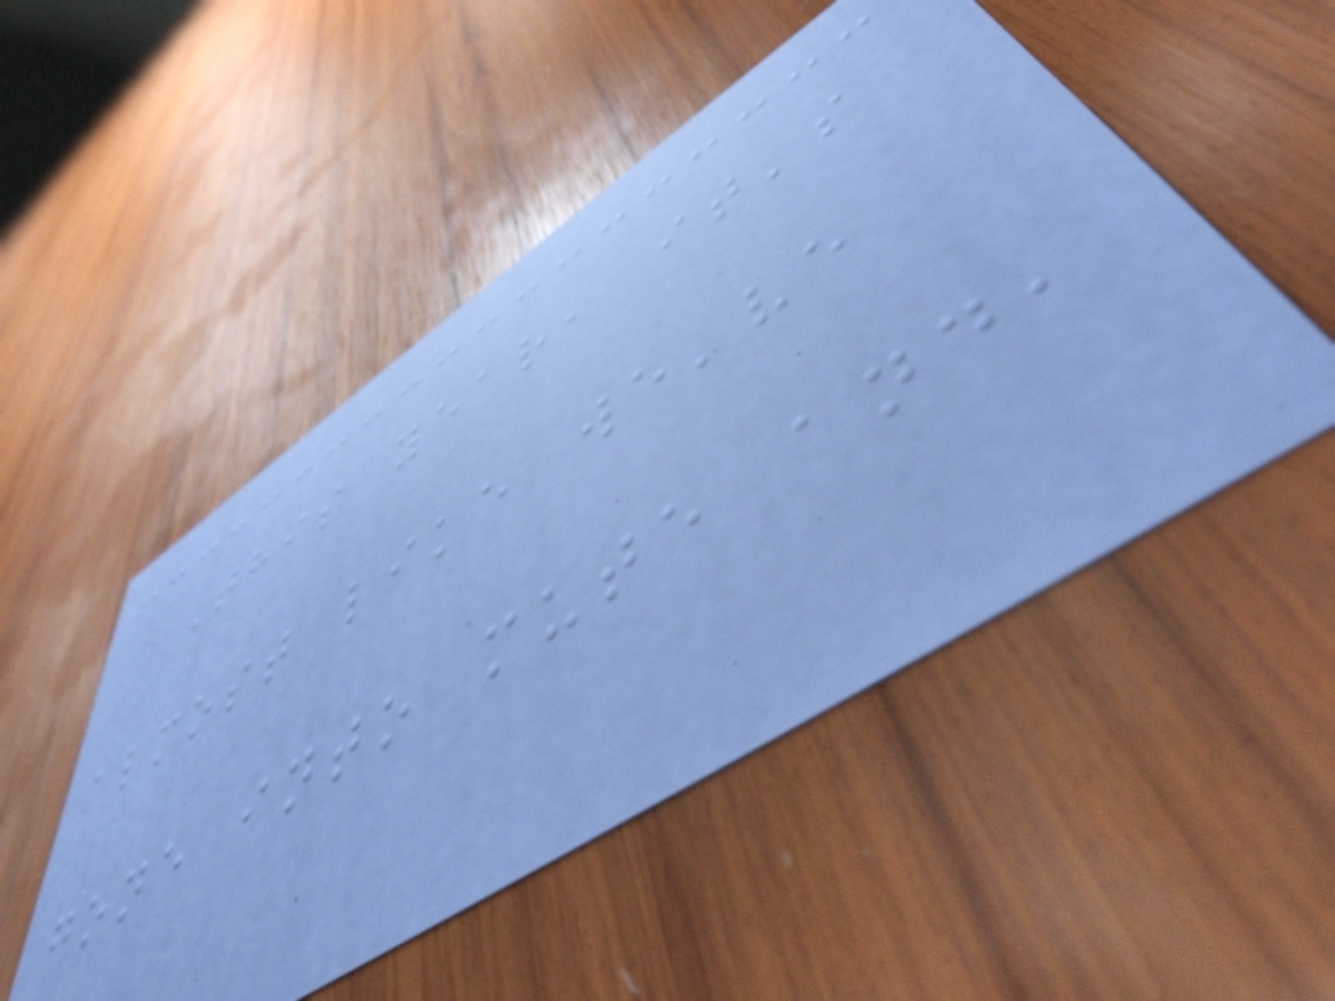This year, it's
almost like we've
gone into mute and,
